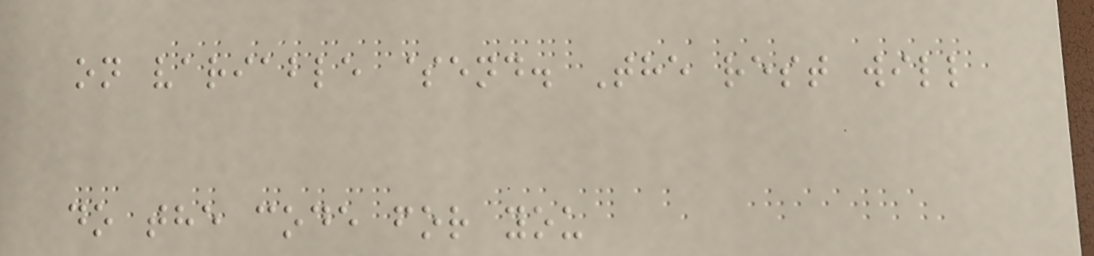on variable $end. The rest will
do the code for you
